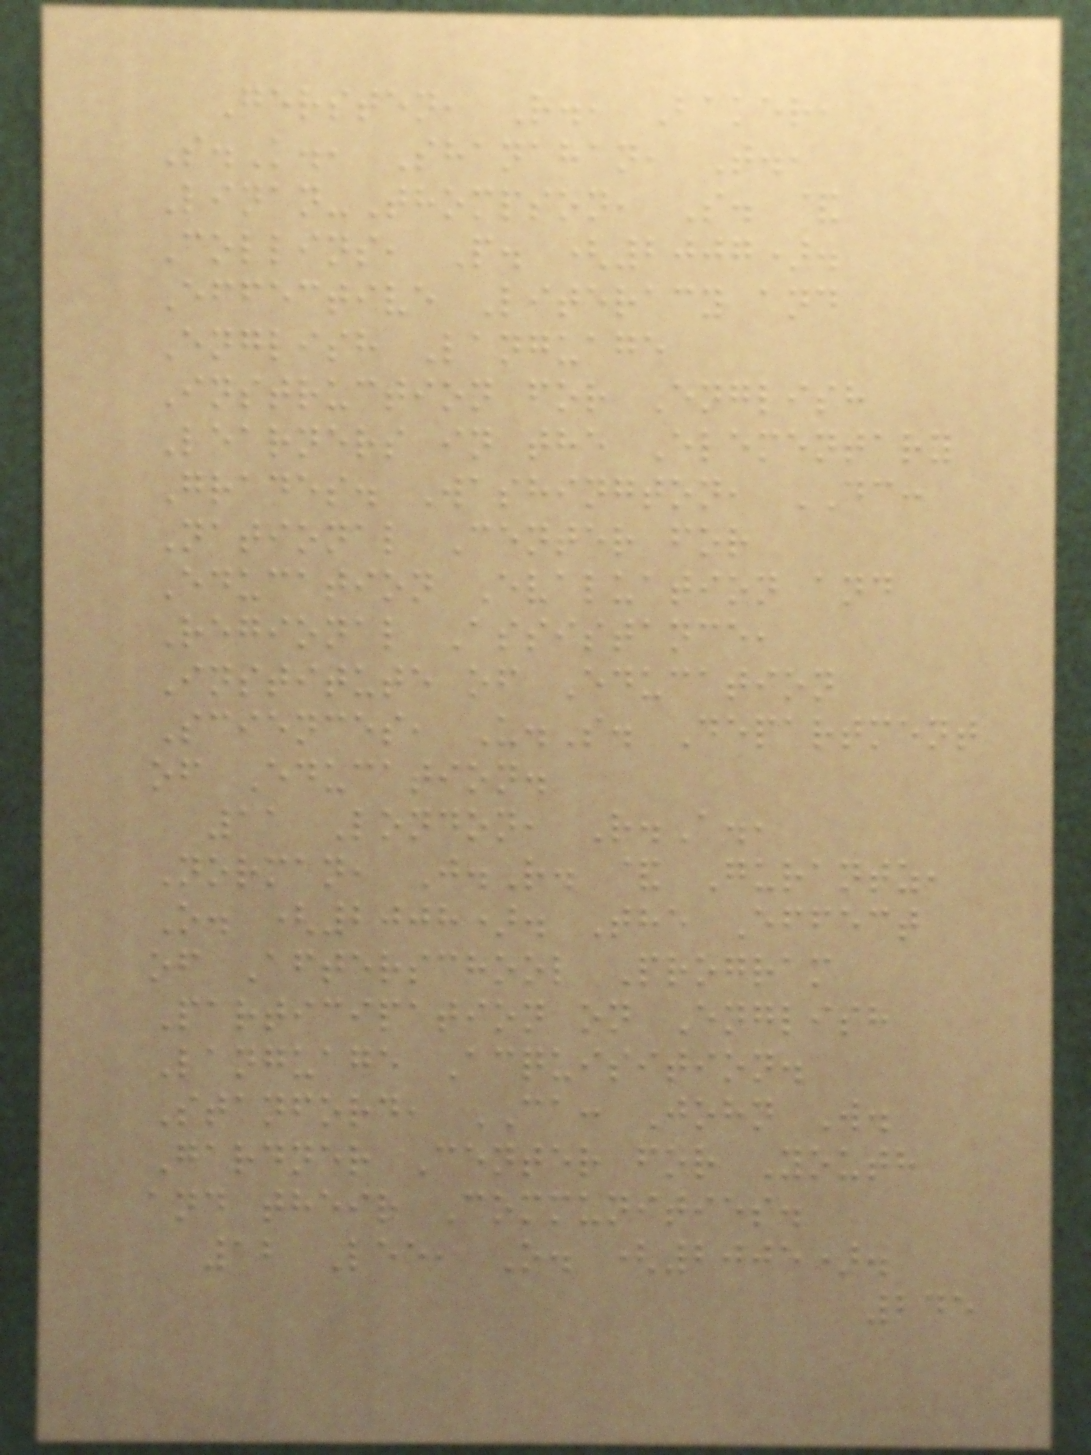Gersten, R., Baker,
S.K., Shanahan, T.,
Linan-Thompson, S. &
Collins, P. (2007).
Effective Literacy and
English Language
Instruction for English
Learners in the Elementary
Grades. Washington, DC:
National Center for
Education Evaluation and
Regional Assistance,
Institute of Education
Sciences, U.S. Department
of Education.
11 London, R.A.,
Norman, J.R. & Gurantz,
O. (2008). The Effect
of Afterschool Program
Participation on English
Language Acquisition.
Stanford, CA: John W.
Gardner Center for Youth
and their Communities.
12 Lee, O. (2005).
245
